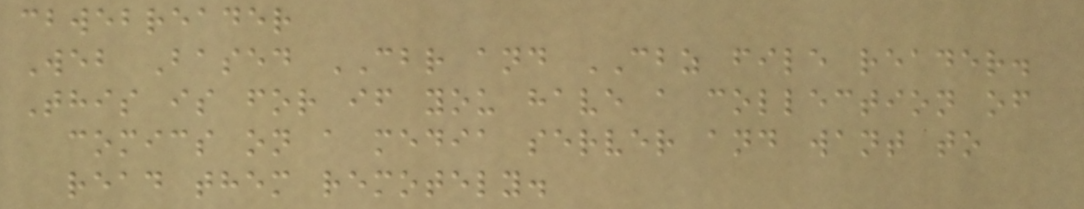cbwebreader
Web Based CBR and CBZ file reader.
This is for if you have a collection of
comics on a media server and want to
read them remotely.
